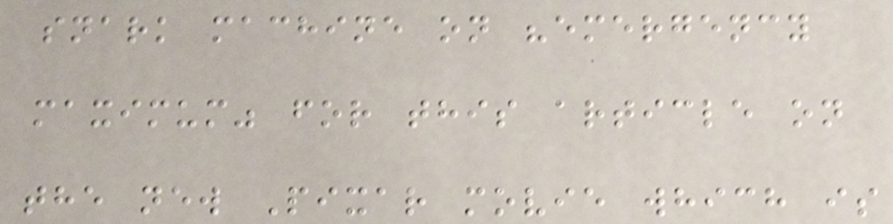snark machine on "emergency
maximum" for this article on
the new Pixar movie which is
